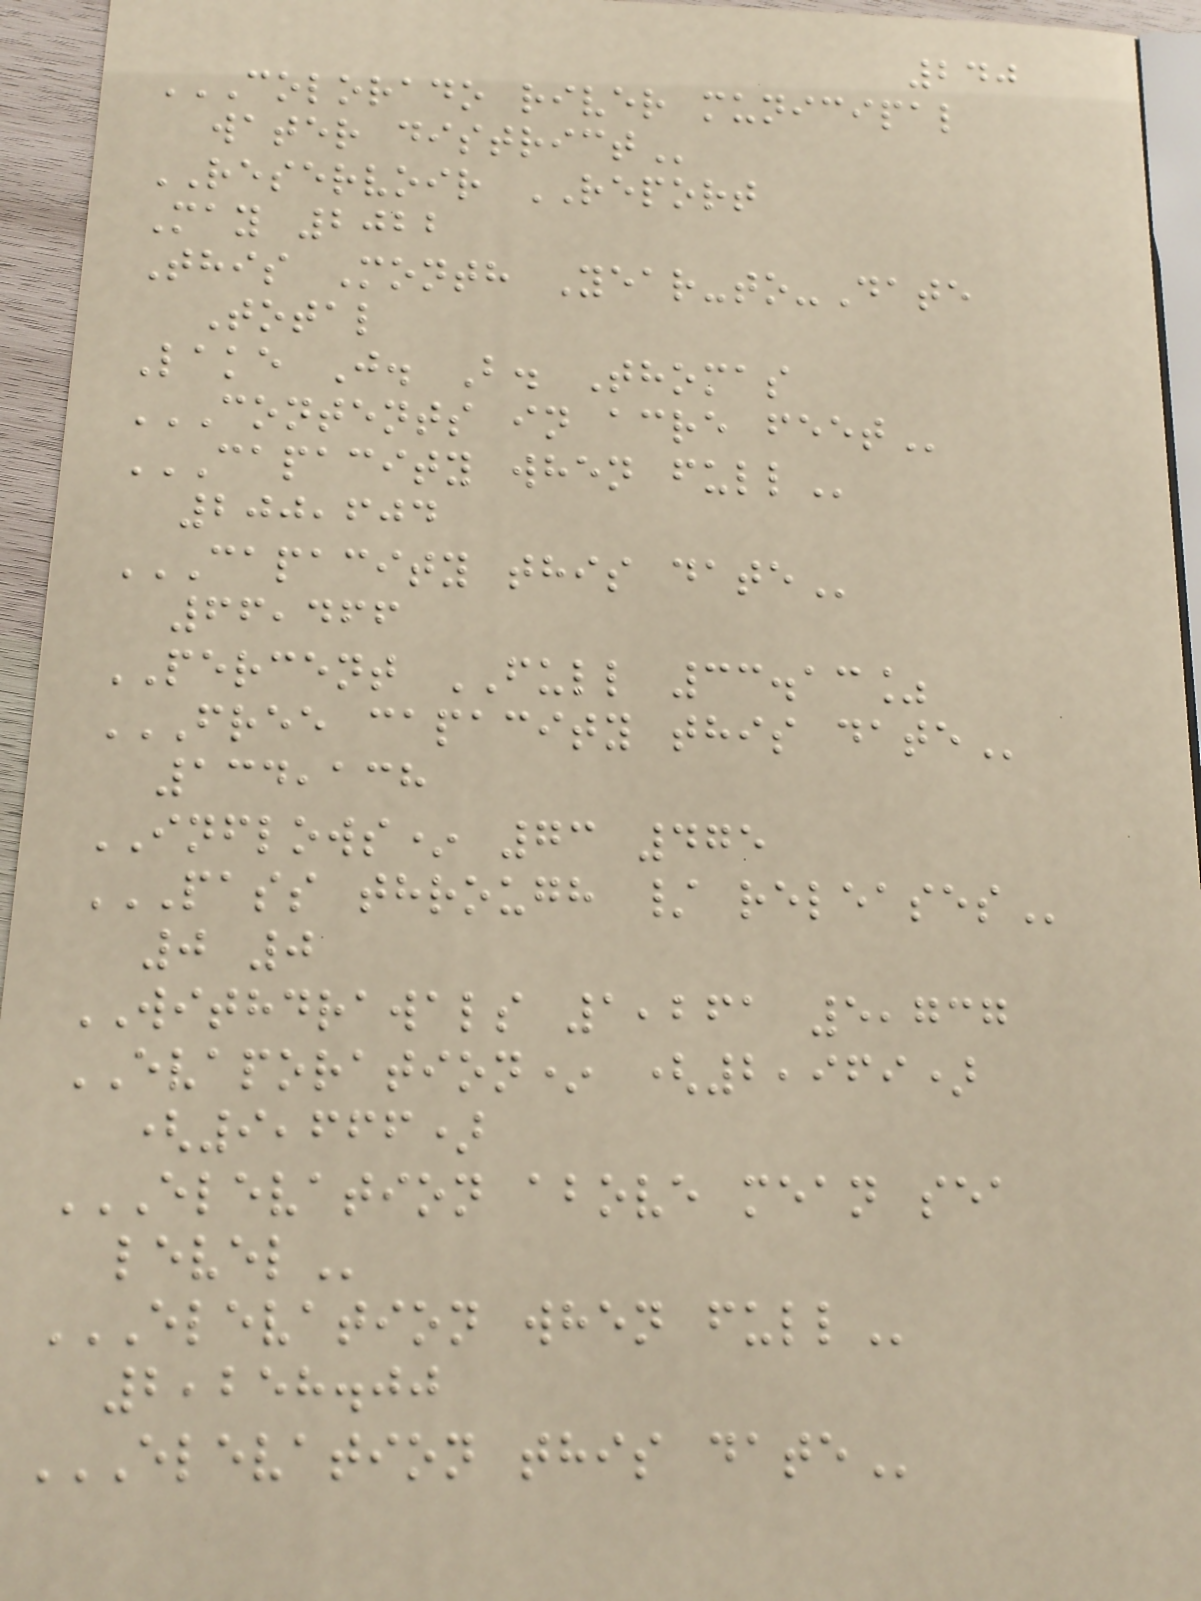240
COLORADO RIVER MUNICIPAL
WATER DISTRICT
RESERVOIR REPORT
May 2022
This Month Year-to-Date
Total
Lake J. B. Thomas
CONTENTS IN ACRE FEET
CAPACITY WHEN FULL
200,604
CAPACITY THIS DATE
66,466
PERCENT FULL 33.13%
FREE CAPACITY THIS DATE
134,138
INFLOWS* 73 475
PASS THROUGH / RELEASES
0 0
WITHDRAWALS 1,261 5,737
EVAPORATION* (2,969)
(9,666)
ELEVATION ABOVE MEAN SEA
LEVEL
ELEVATION WHEN FULL
2,258.00
ELEVATION THIS DATE
